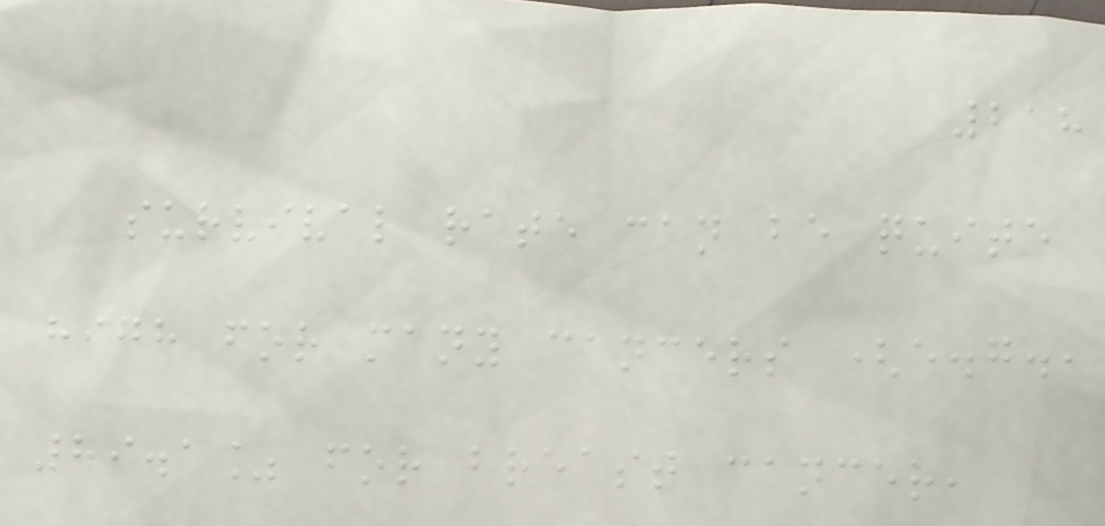218
survival rate can be quite
high for many cancers (e.g.,
89.1% for breast cancer,
